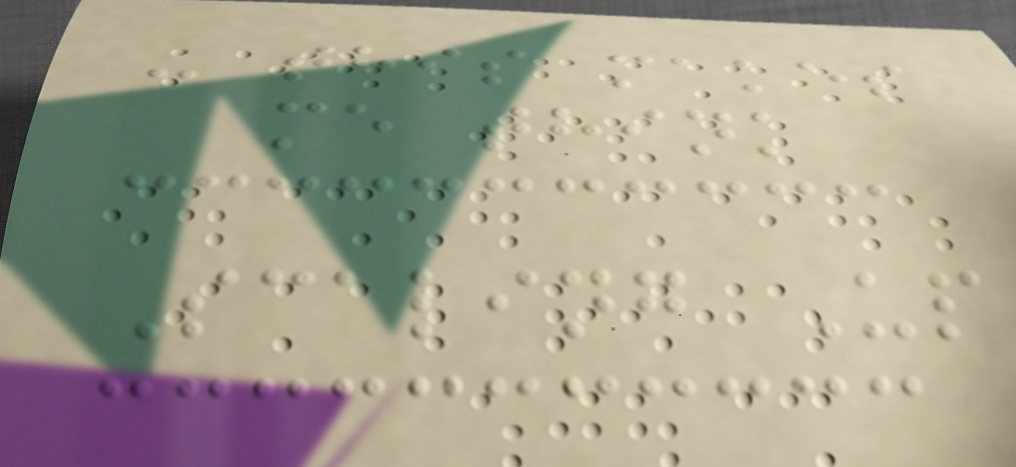- this makes
me think
Scaling Up
